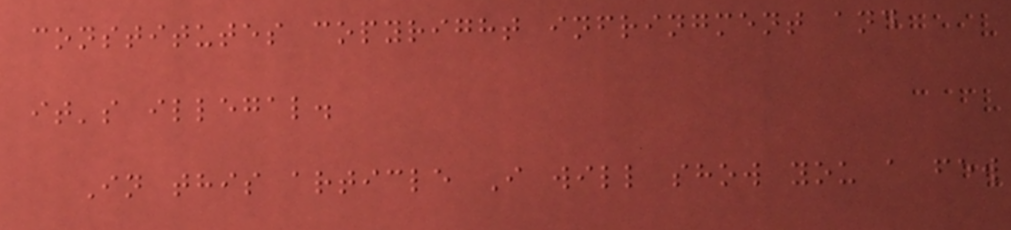constitutes copyright infringment and
it's illegal.
In this article I will show you a few
